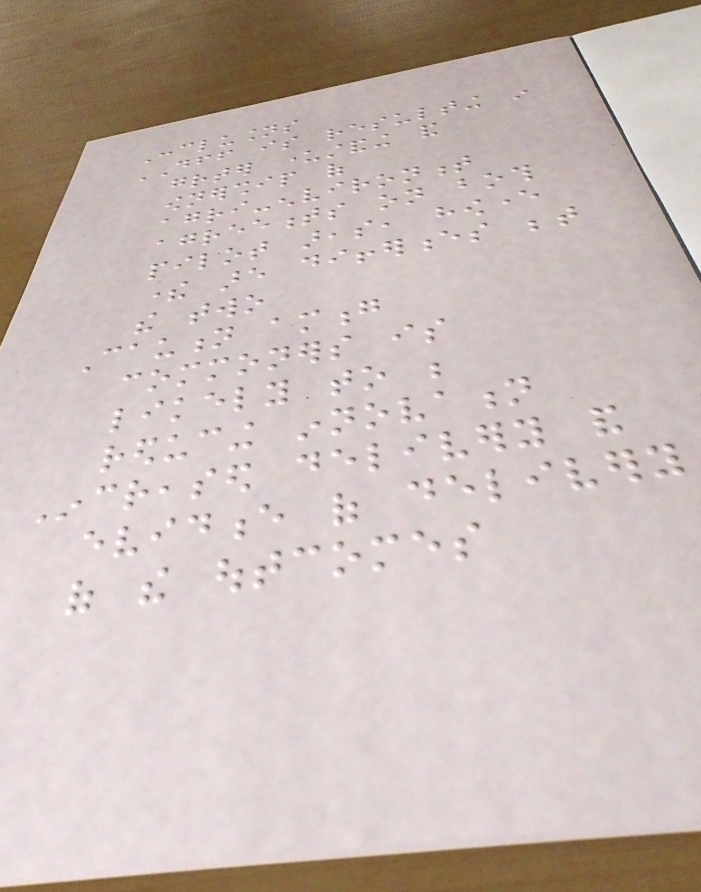Conclusions
DFF is resulting in
greater understanding and
ownership of
agri-environment
agreements on both
pilot areas, however
there are differences between
the two
Caution among
commoners is
likely to be
reducing innovation
Increased delivery and
evidence of delivery
of the outcomes
